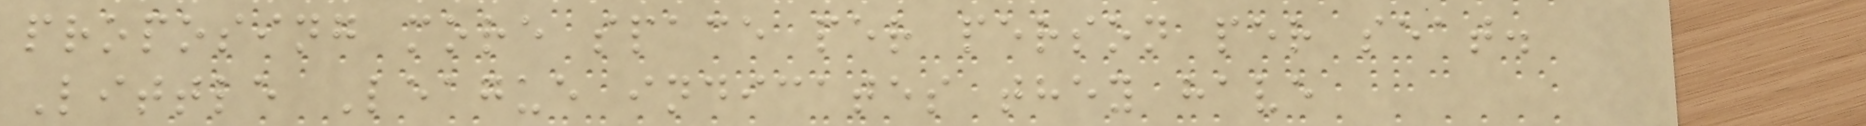proposing more space per person per seat.
Little League indicates they have
